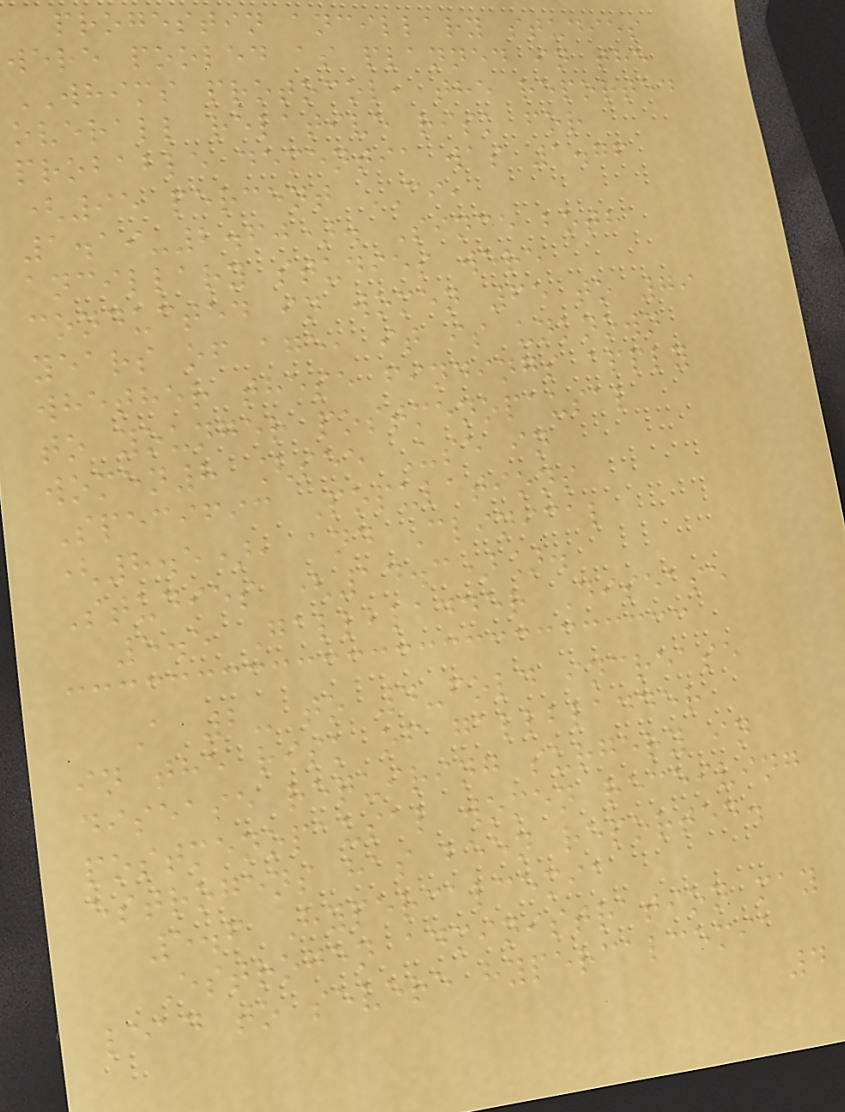progestin ancillary studies
were pooled as planned in the
WHIMS protocol, the reported
overall relative risk for
probable dementia was 1.76
(95 percent CI,
1.19-2.60). Since both
ancillary studies were
conducted in women 65 to 79
years of age, it is unknown
whether these findings apply
to younger postmenopausal
women8 [see Use in
Specific Populations
(8.5), and Clinical
Studies (14.3)].
5.5 Gallbladder Disease
A 2- to 4-fold increase
in the risk of gallbladder
disease requiring surgery in
postmenopausal women receiving
estrogens has been reported.
5.6 Hypercalcemia
Estrogen administration may
lead to severe hypercalcemia
4
